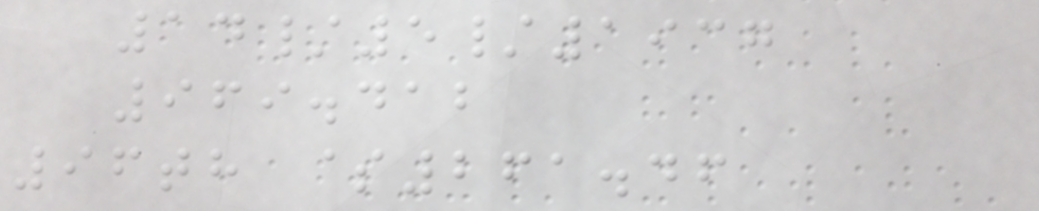14/5/1937
969.412
96th $261.46
